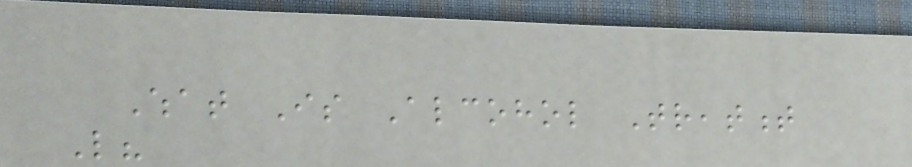What Is Alcohol Treatment
Like?
